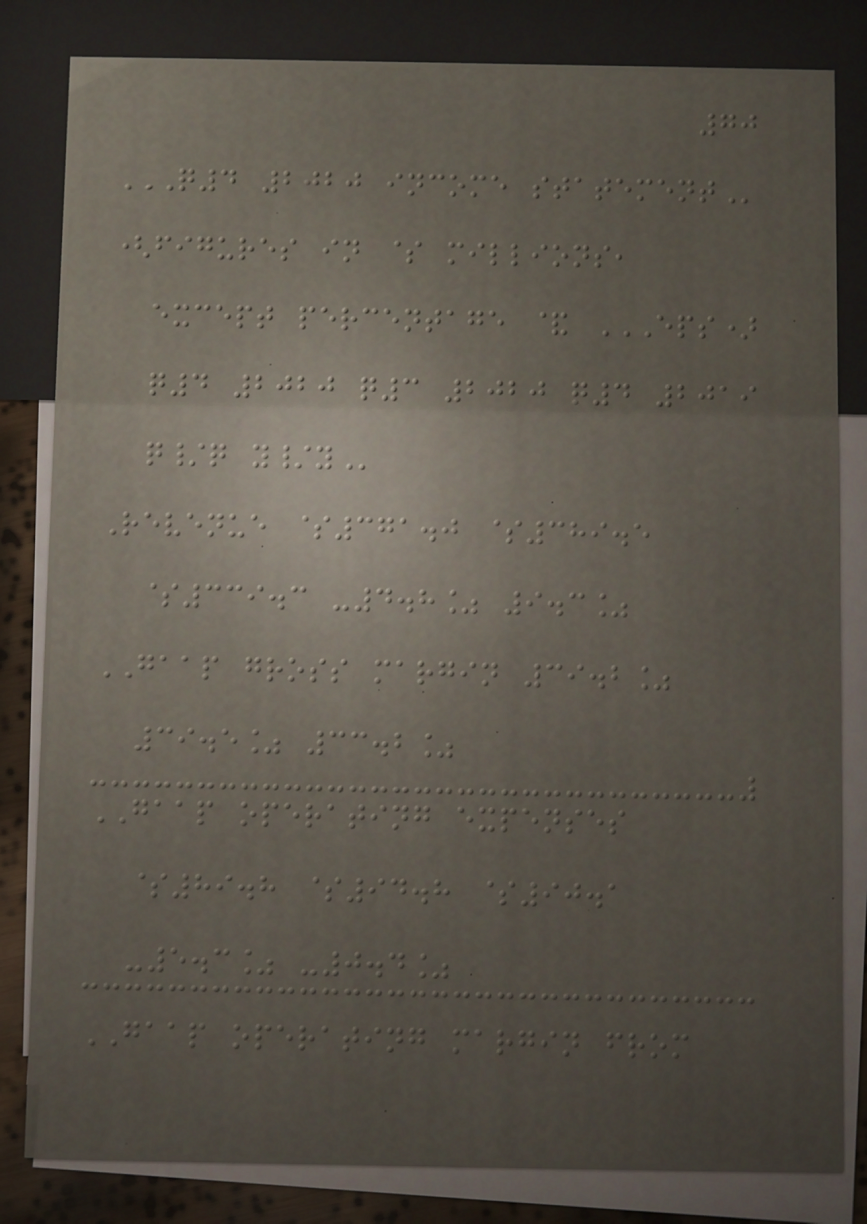70
Q4 2020 INCOME STATEMENT
(figures in $ millions,
except percentage & EPS)
Q4 2020 Q3 2020 Q4 2019
Q/Q Y/Y
Revenue $371.0 $389.5
$339.3 -4.8% 9.3%
GAAP gross margin 39.2%
39.5% 33.2%
GAAP operating expenses
$89.8 $94.8 $90.1
-5.3% -0.4%
GAAP operating margin from
